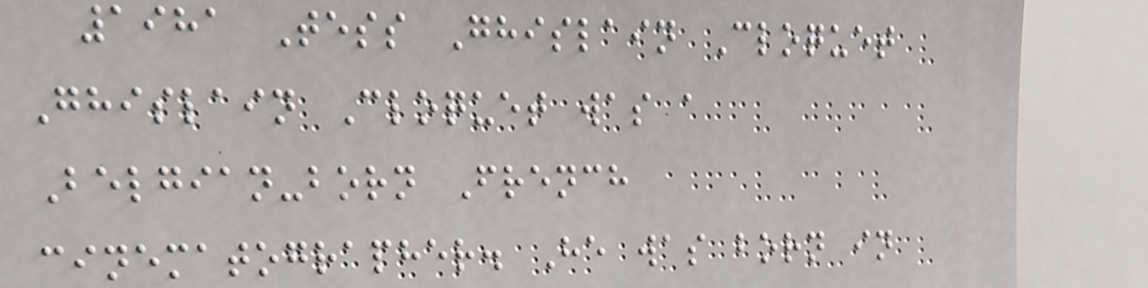1981 Tess Ghislain Cloquet
Ghislain Cloquet was a
Belgian-born French
cinematographer. He was born in
